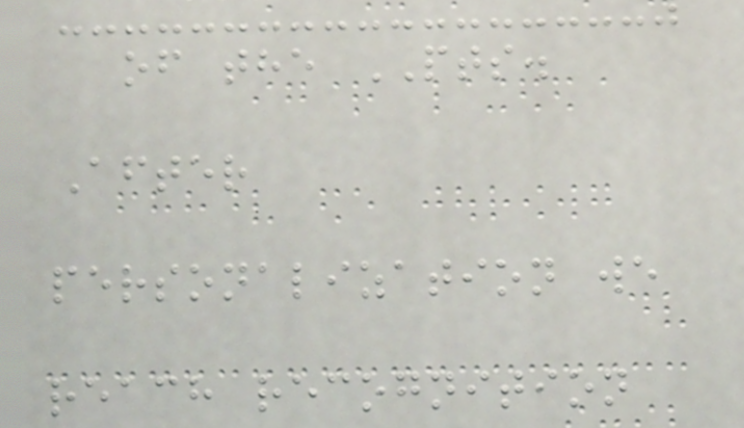of the PTS.
After
personalization we
reach recognition
